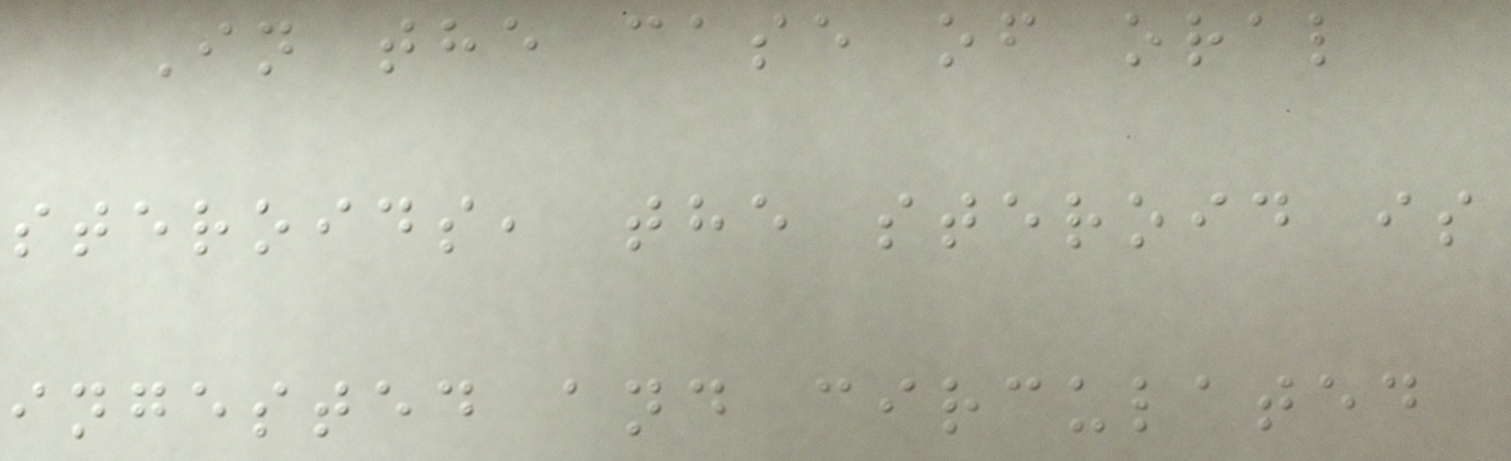In the case of oral
steroids, the steroid is
ingested and circulated
